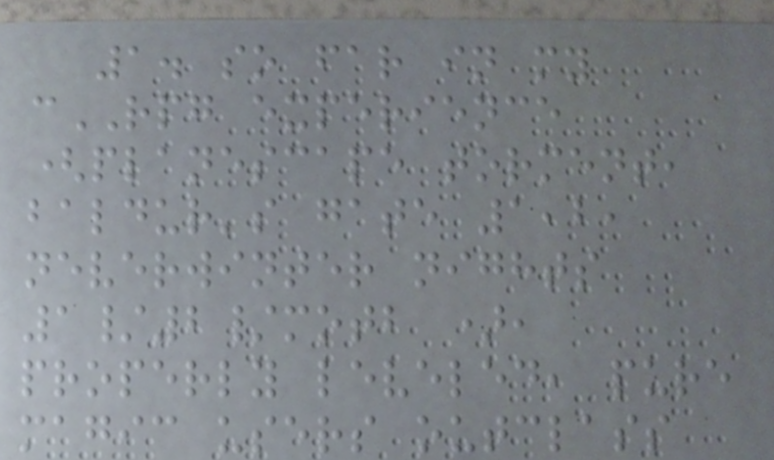1. so far in my
cRPG experience
(planescape torment,
baldur's gate 1,2,
neverwinter nights
1/2/motb ),
properly leveled, pure
magic users outclass
